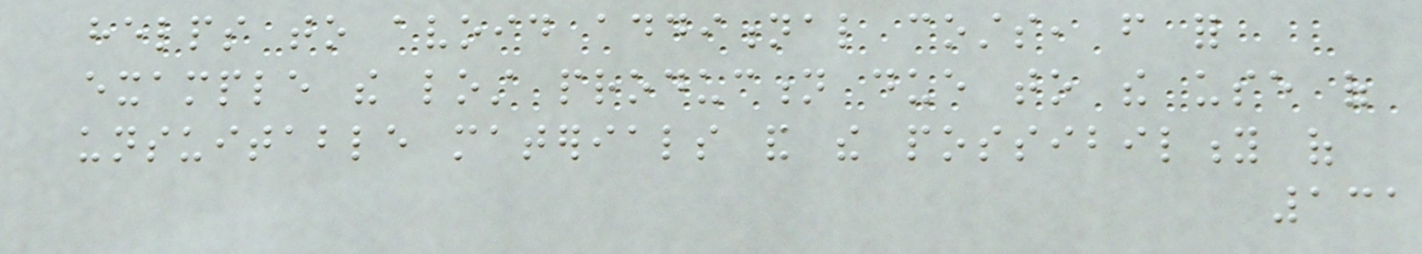helps to avoid additional costs, from for
example the lost production due to the use of
unsuitable materials and the possibility of
131
